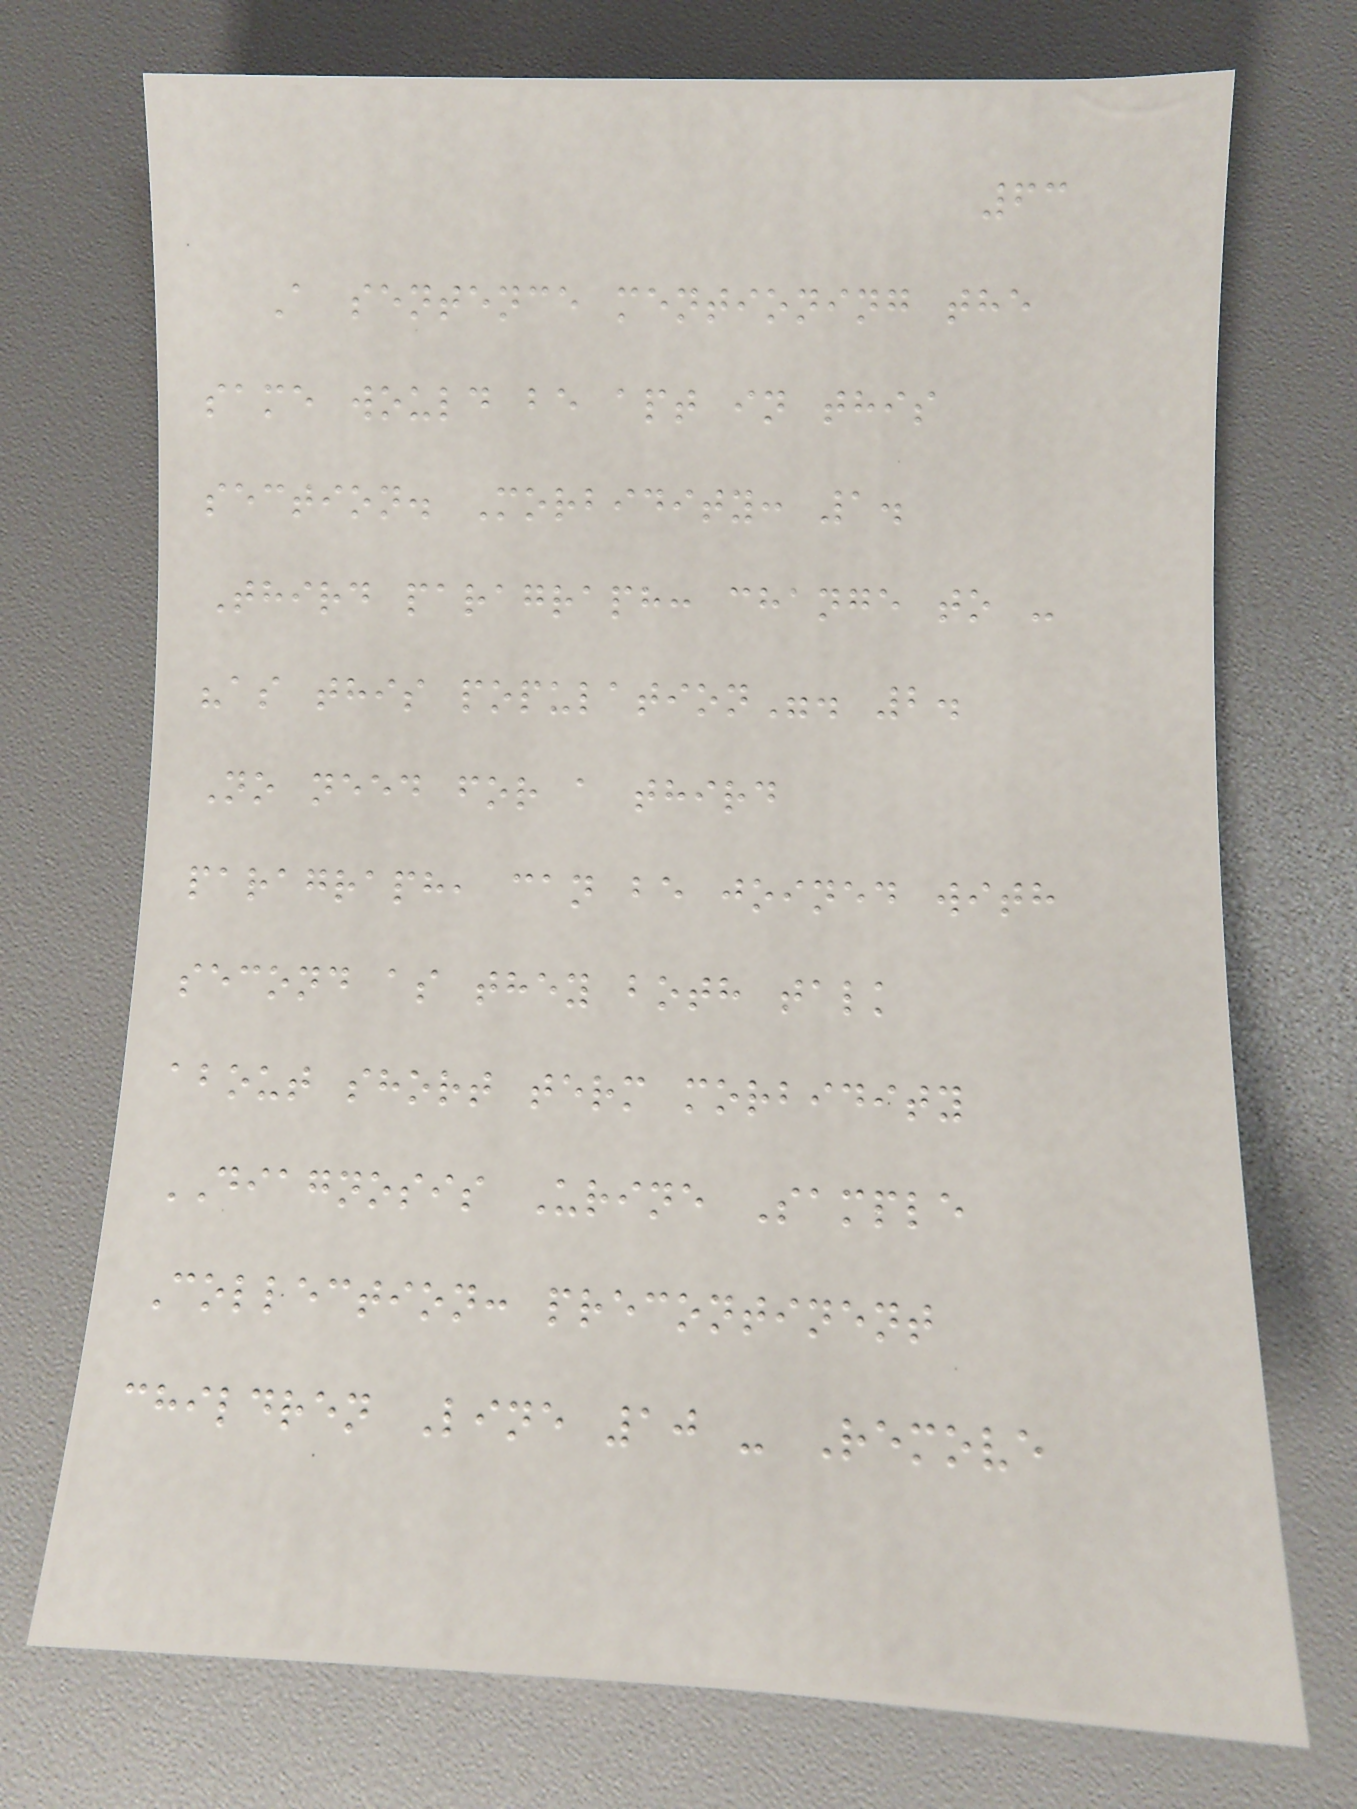63
A sentence mentioning the
same would be apt in this
section. Morbidity: 1.
Third paragraph: change to -
"as this population". 2.
No need for a third
paragraph, can be joined with
second as they both talk
about short term morbidity
DIAGNOSIS Urine Sample
Collection: precontinent
children Line 10 - Remove
